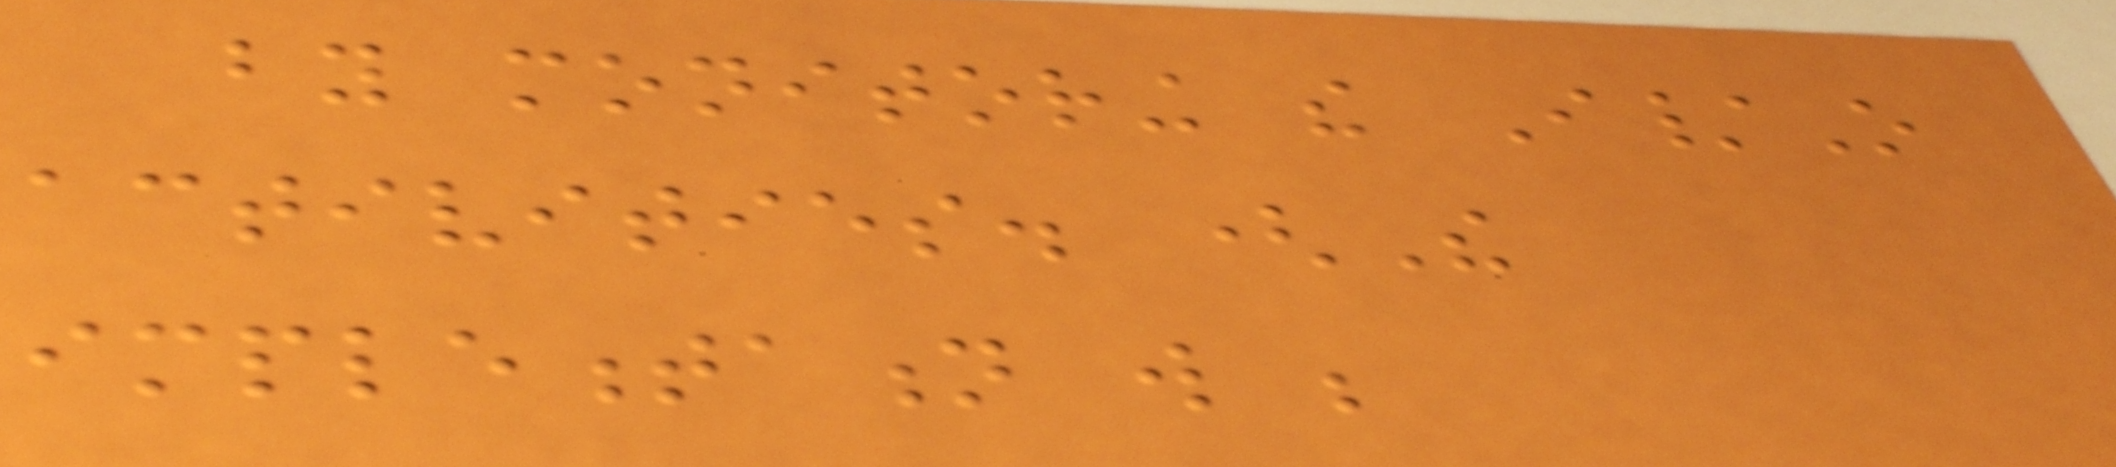by monitoring the I/O
activities. (The
implementation will be
